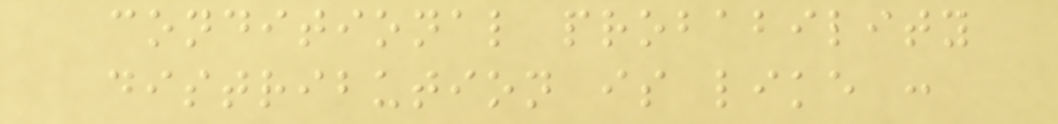conditional probability
distribution is like :
